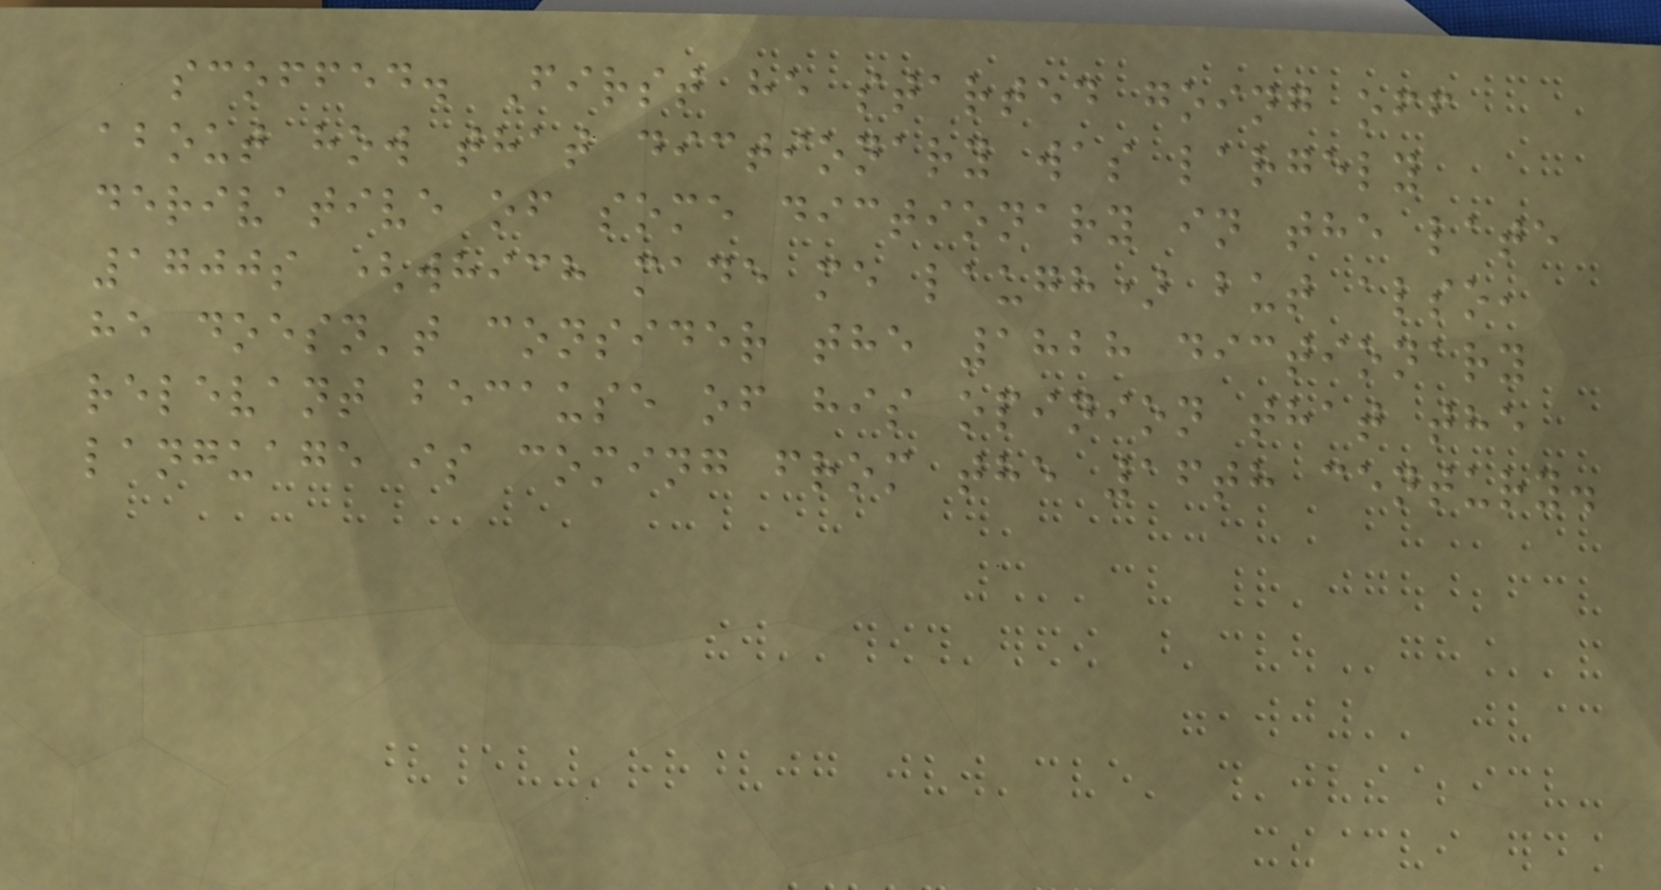scoffed. First he started going off
about how that dictionary was largely
derivative of some dictionary in the late
1700s (which made me laugh) but also,
he doesn't consider the 1828 dictionary
relevant because of his opinion that the
language is coming from the 16th century.
